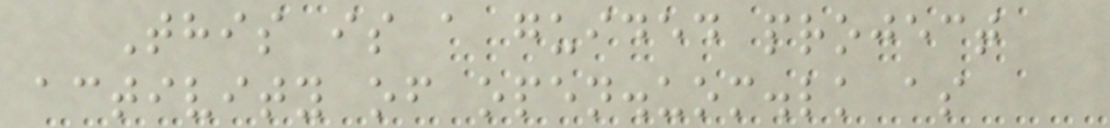This is a guided project
activity of open.uom.lk as
